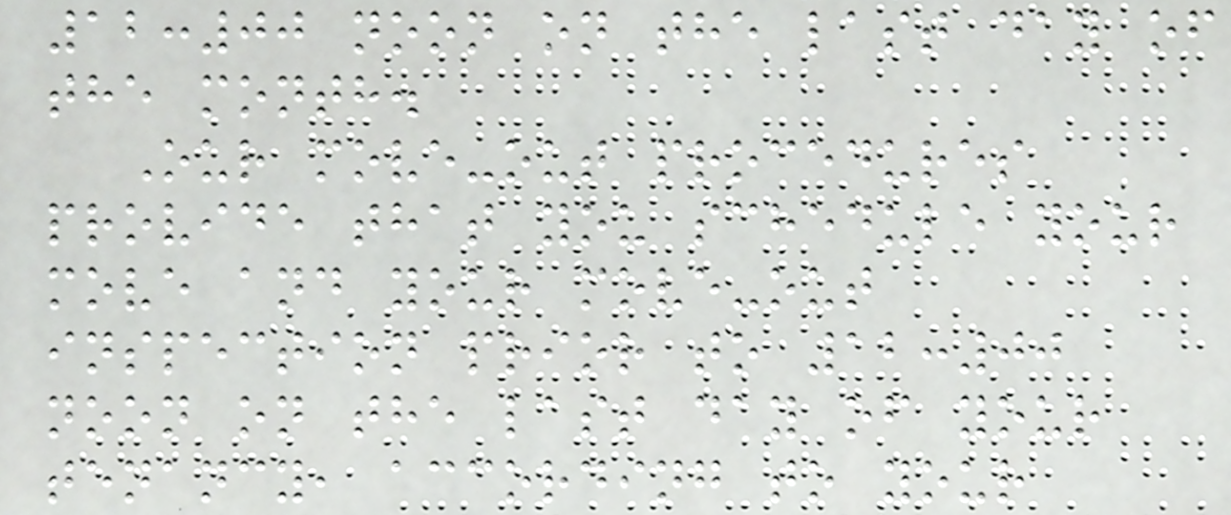12:00 noon on the last day of
the month.
Our move-out procedures
provide that you schedule your
move and your move-out
inspection prior to 12:00
noon on the last day of your
tenancy, according to your
